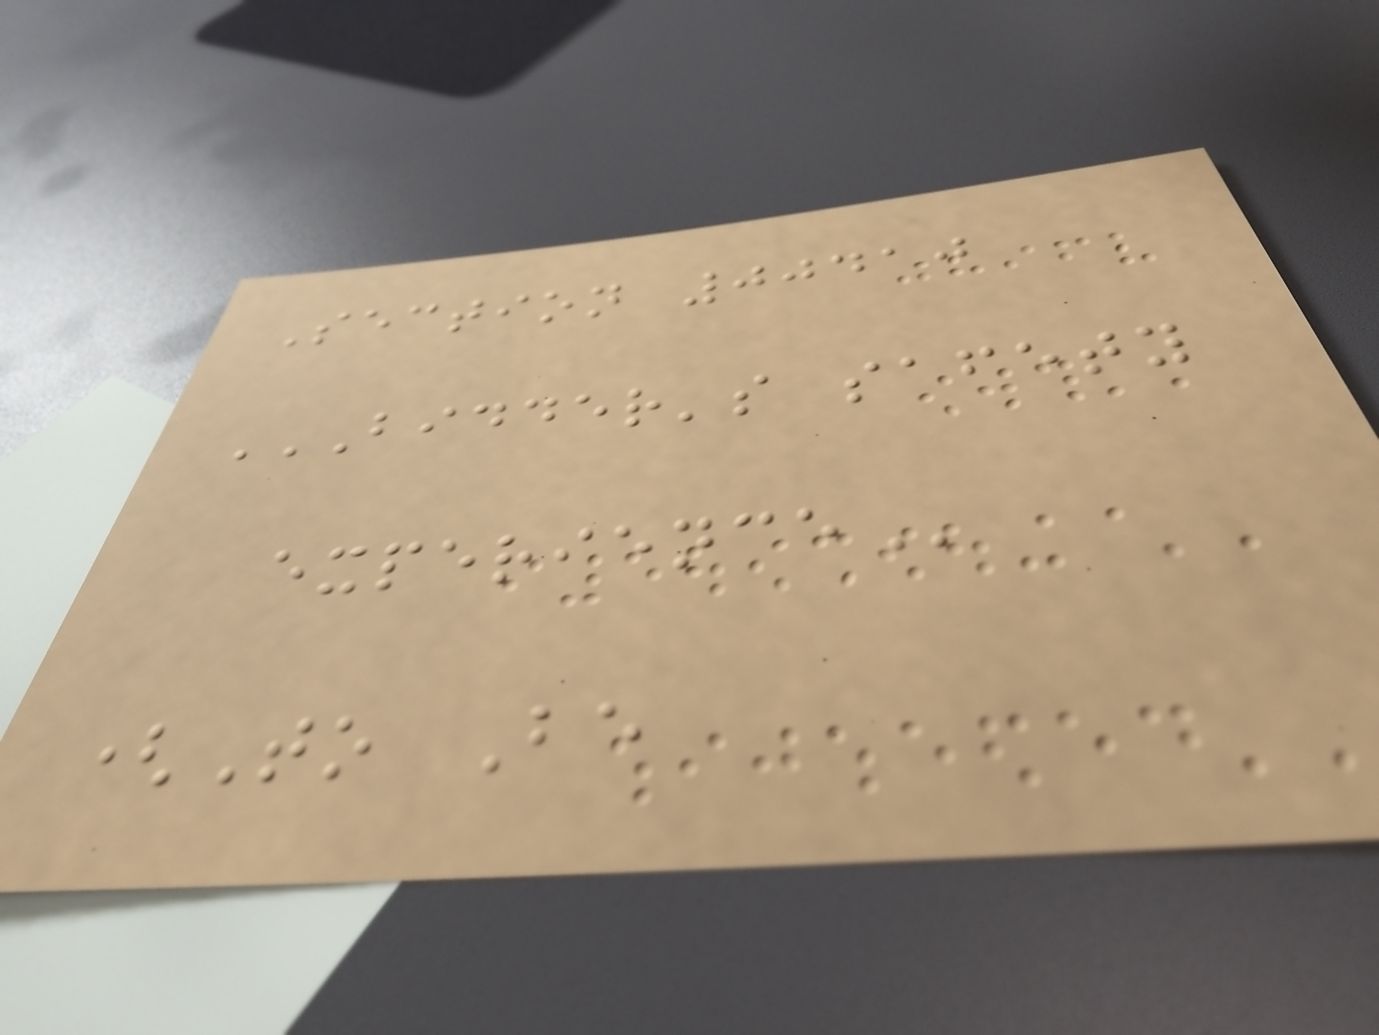Section 00410
BIDDER'S SAFETY
EXPERIENCE
(To Be
